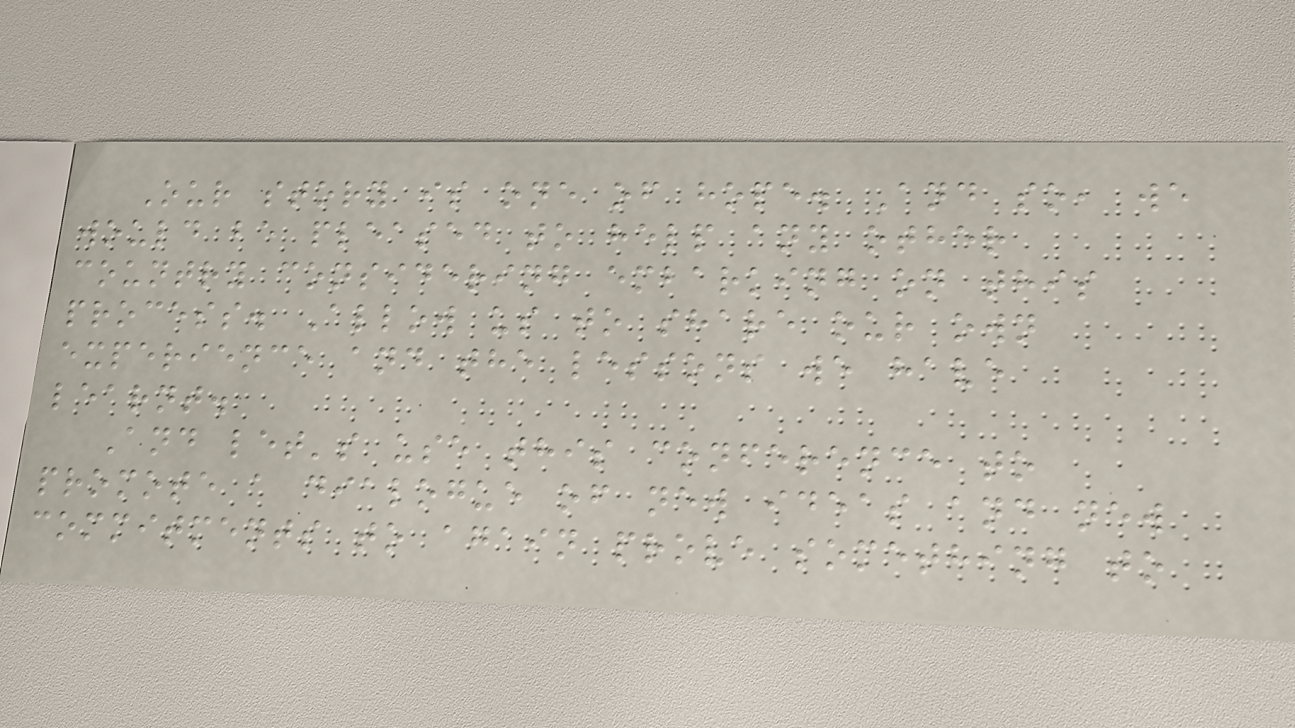Our story is one of hope. And so, we
would be pleased to help any other
country considering embarking on this
process. Allow us to share our own
experience and the lessons we have
learnt.
And let's use this conference to
promote a dialogue of new ideas and new
commitments to again prove something to
